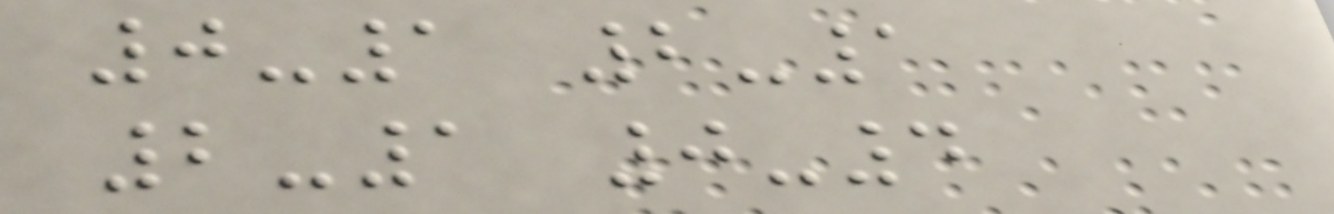0-1 2-1
2-1 0-4
